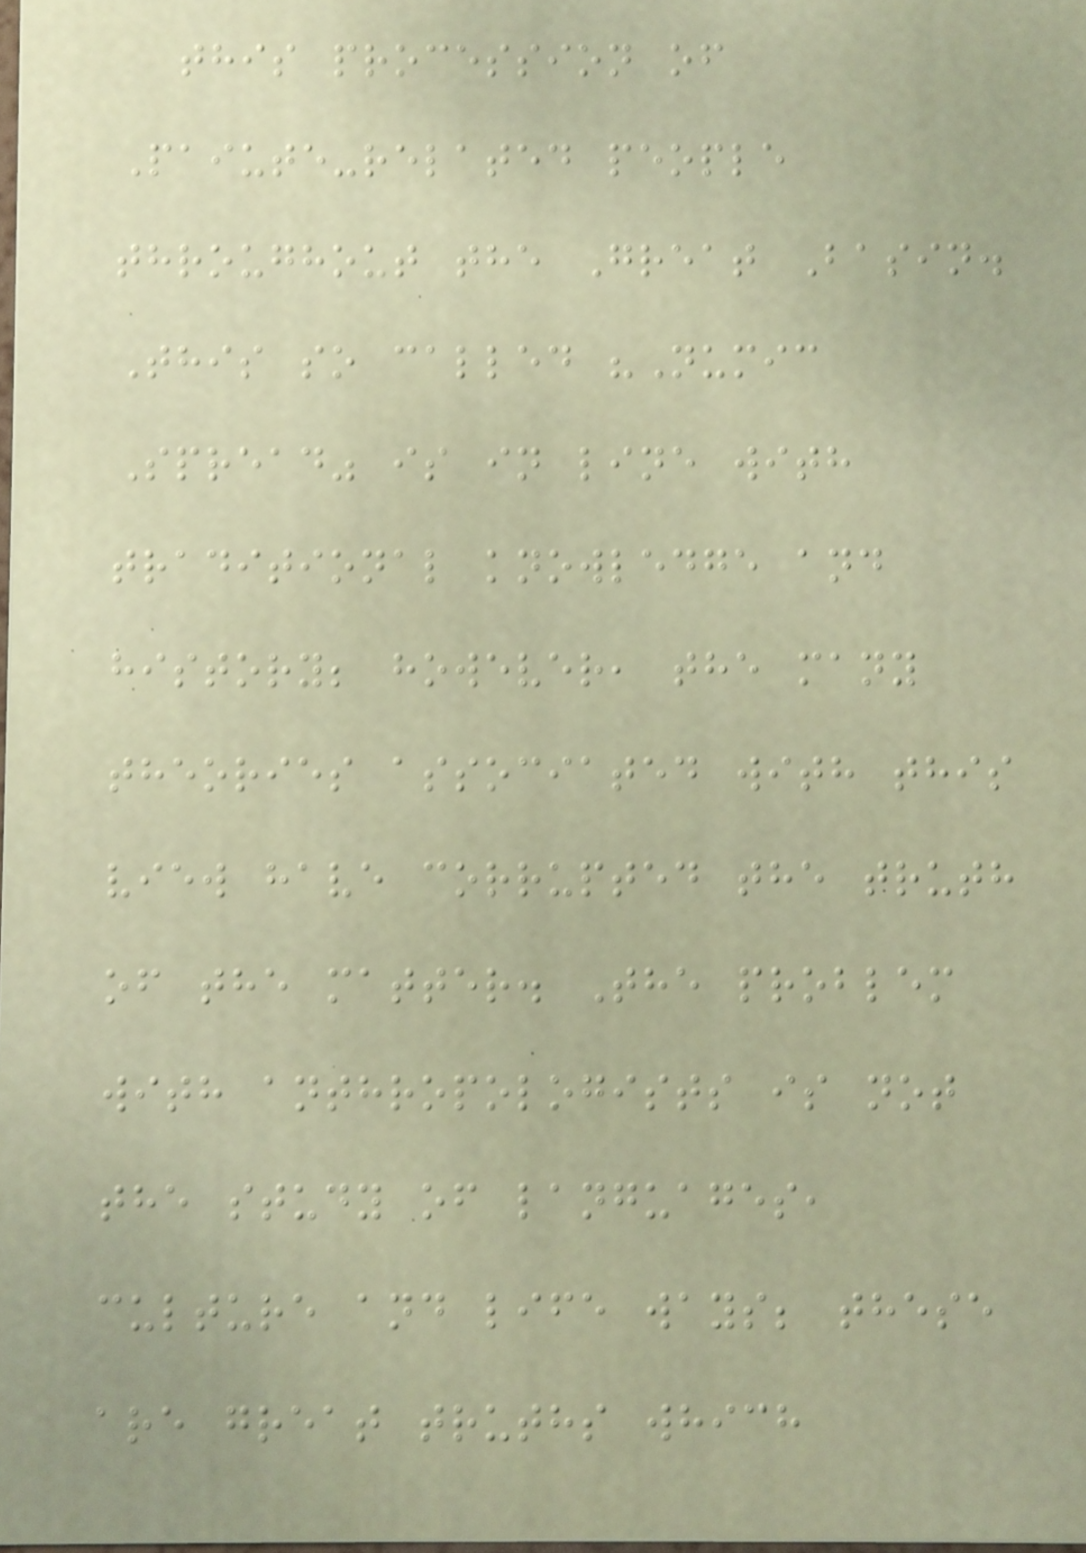this procession of
Paiute-related people
throughout the Great Basin.
This so called "Numic
Spread" is in line with
traditional knowledge and
history; however, the many
theories associated with this
view have corrupted the truth
of the matter. The problem
with anthropologists is not
the study of languages,
culture and life ways; these
are great truths which
